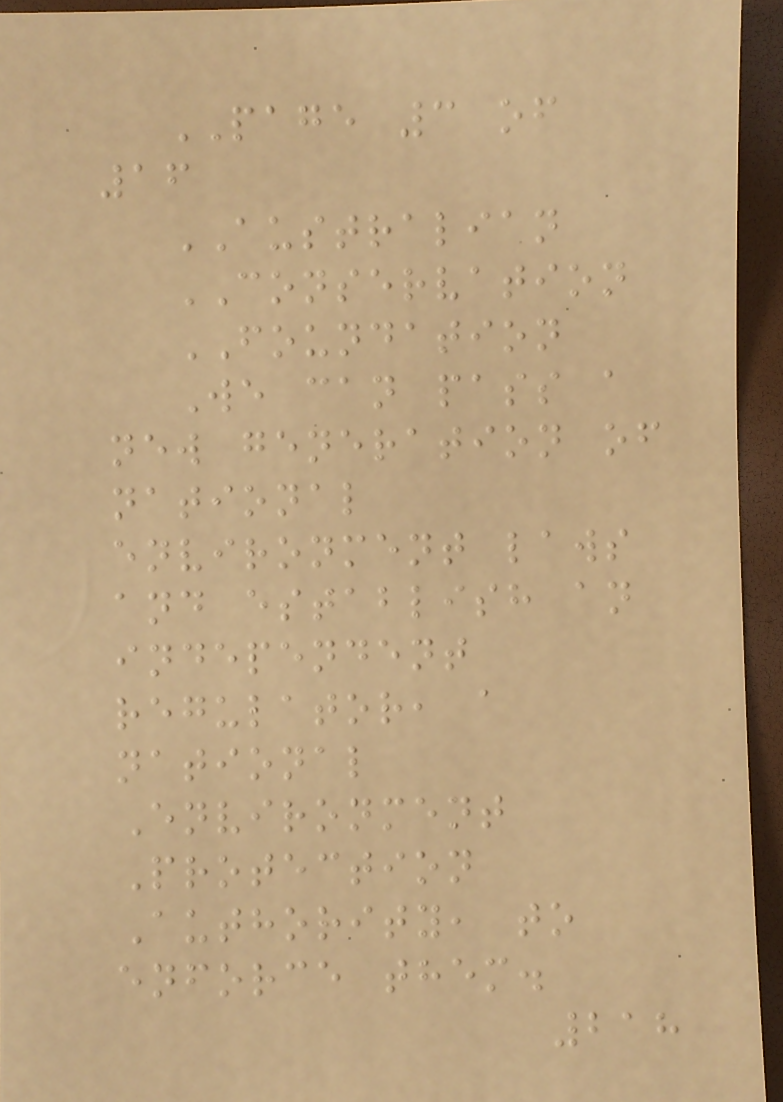PAGE 3 of
16
AUSTRALIAN
CONSERVATION
FOUNDATION
We can pass a
new generation of
national
environment laws
and establish an
independent
regulator, a
national
Environment
Protection
Authority, to
enforce them.
218
